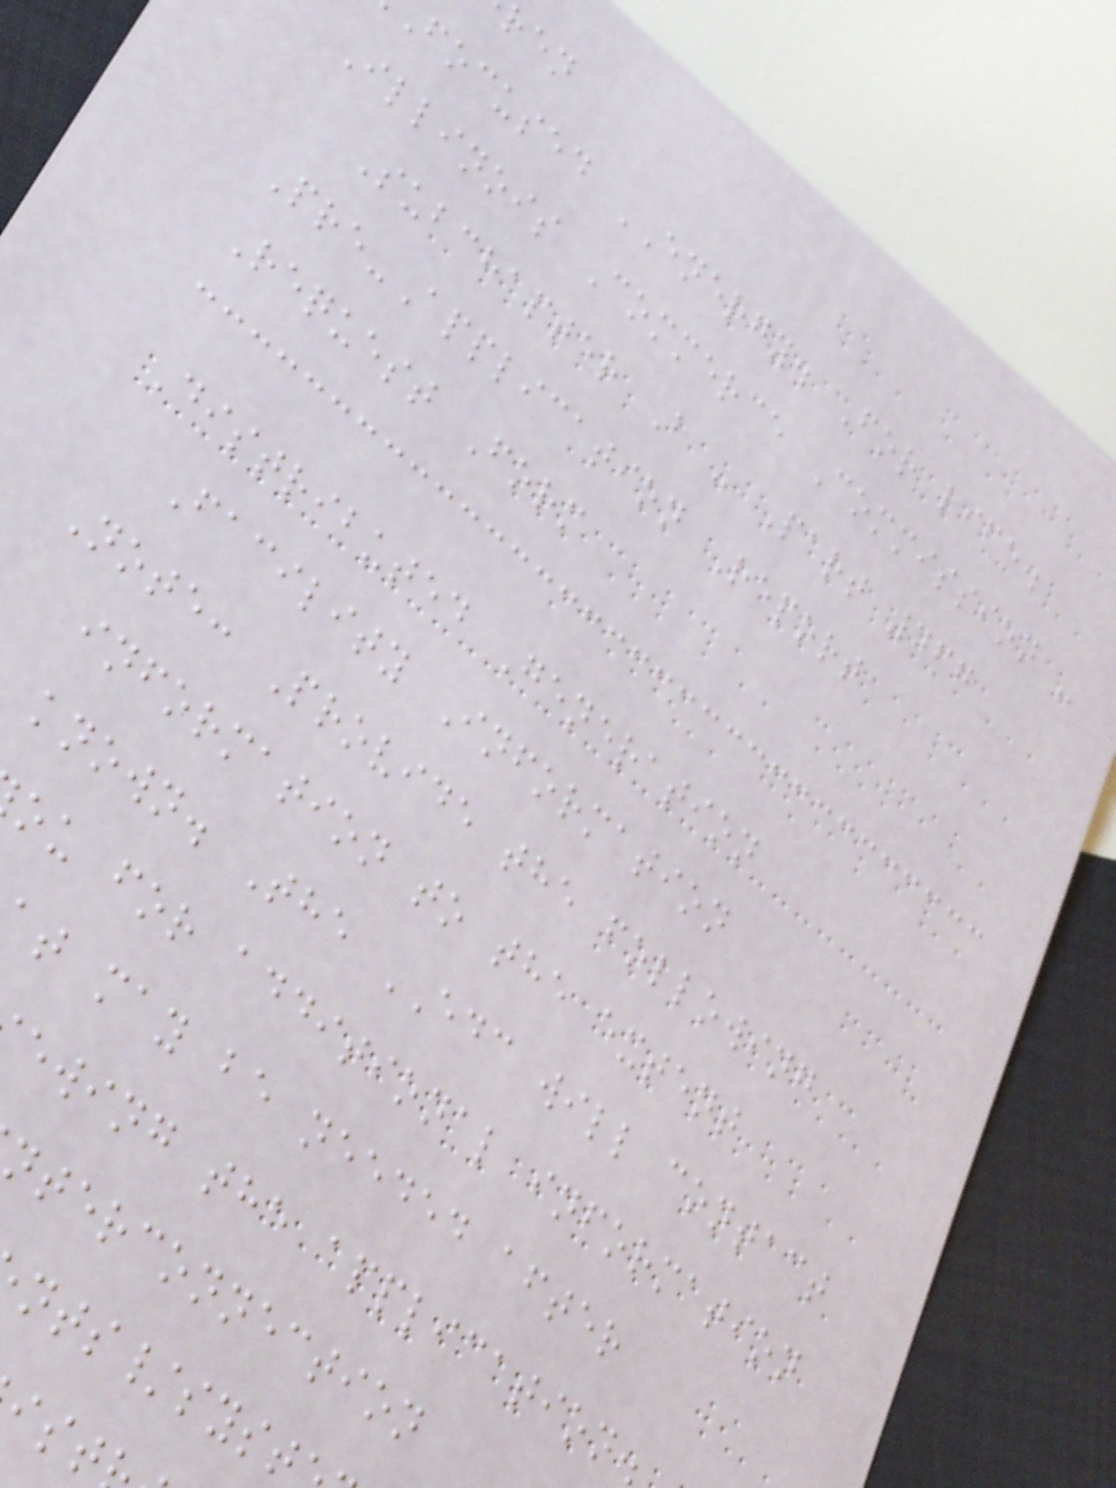focused ENERGY. For life.
Illinois Commerce Commission -
Subchapter B - Part 467
Pre-Application Report
Request Form
Distributed Generation
Facility Information
Note: Provide the following
information to the extent
known. The EDC will contact
ou for additional information
t may be needed after
ewing the application.
nterconnection
